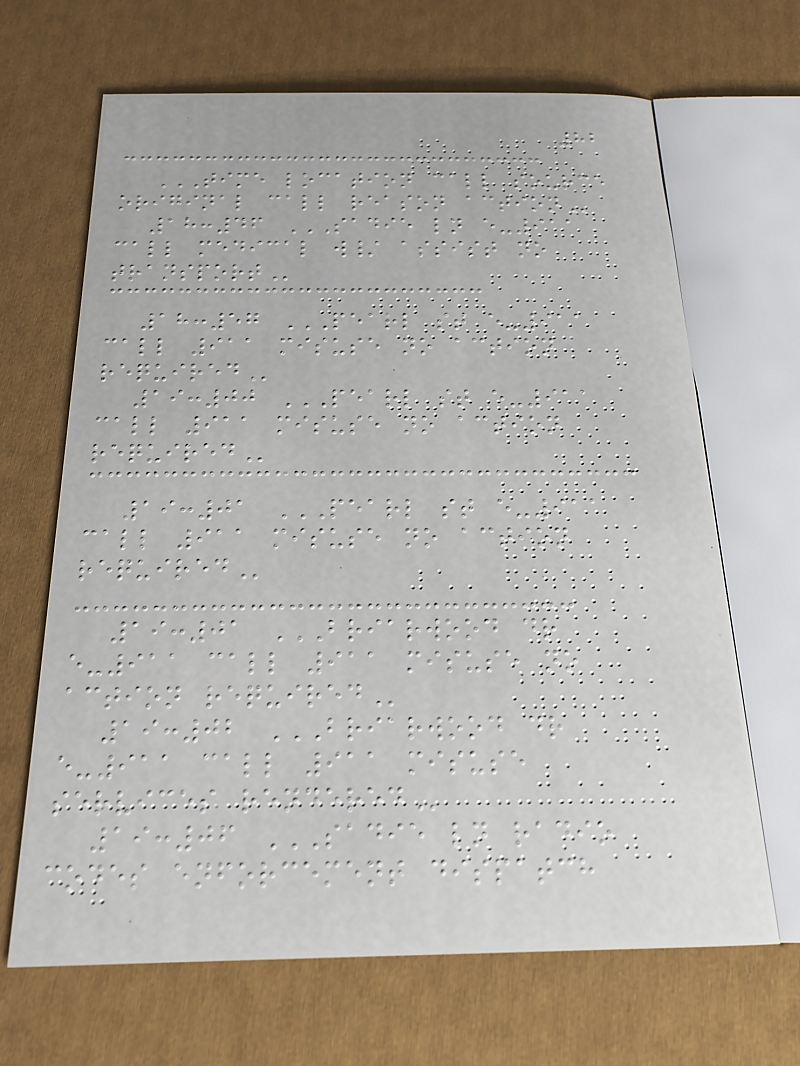82
TIME LOCATION CALL SOURCE
ORIGINAL CALL REASON ACTION
18:46 SADIE LN E-911
CALL MEDICAL W/ ASSIST NO
TRANSPORT
18:57 PEARL ST E-911
CALL 911 MISUSE NO ACTION
REQUIRED
19:00 PEARL ST E-911
CALL 911 MISUSE NO ACTION
REQUIRED
19:01 PEARL ST E-911
CALL 911 MISUSE NO ACTION
REQUIRED
19:01 BRIARWOOD DR
E-911 CALL 911 MISUSE NO
ACTION REQUIRED
19:02 BRIARWOOD DR
E-911 CALL 911 MISUSE
SERVICES RENDERED
19:06 SADIE LN RADIO
CODES ENFORCEMENT DISPATCH
